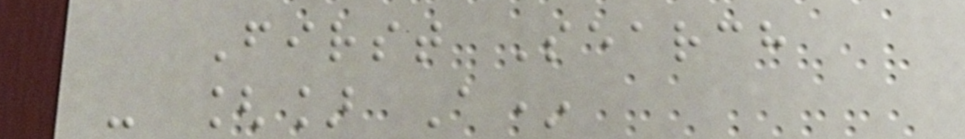First Search
- [] A*
